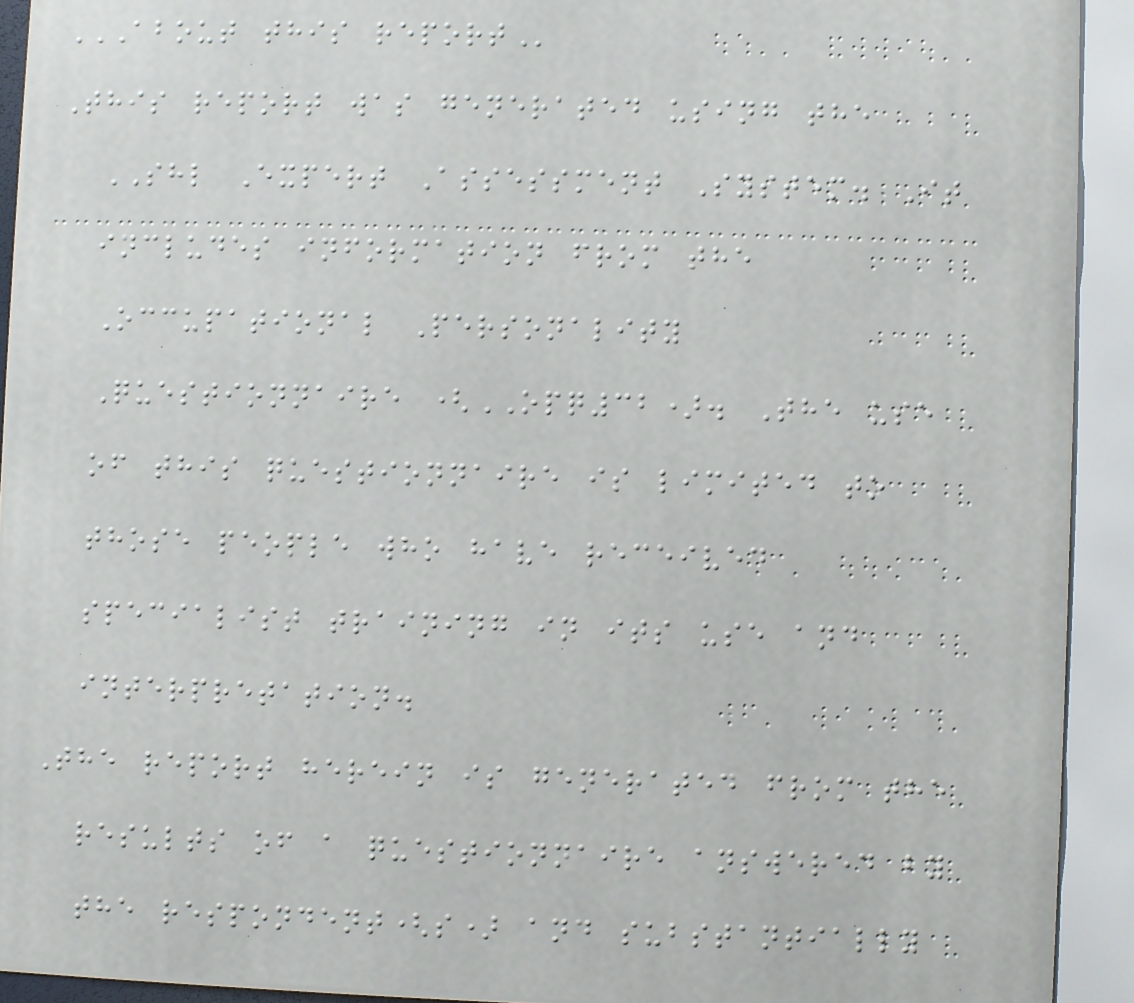ABOUT THIS REPORT
This report was generated using the
SHL Expert Assessment System. It
includes information from the
Occupational Personality
Questionnaire (OPQ32). The use
of this questionnaire is limited to
those people who have received
specialist training in its use and
interpretation.
The report herein is generated from the
results of a questionnaire answered by
the respondent(s) and substantially
